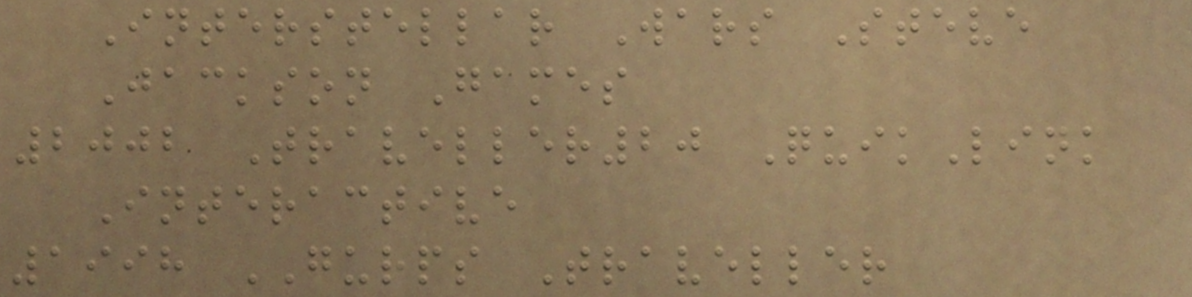Interstellar Wars Steve
Jackson Games
2002 Traveller20 QuikLink
Interactive
1998 GURPS Traveller
